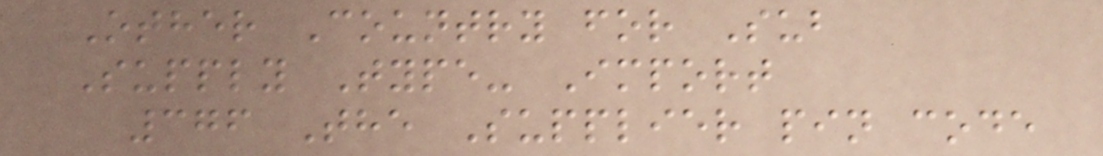Other Country for Sub
Supply Type- Import
376 The Supplier pin code
